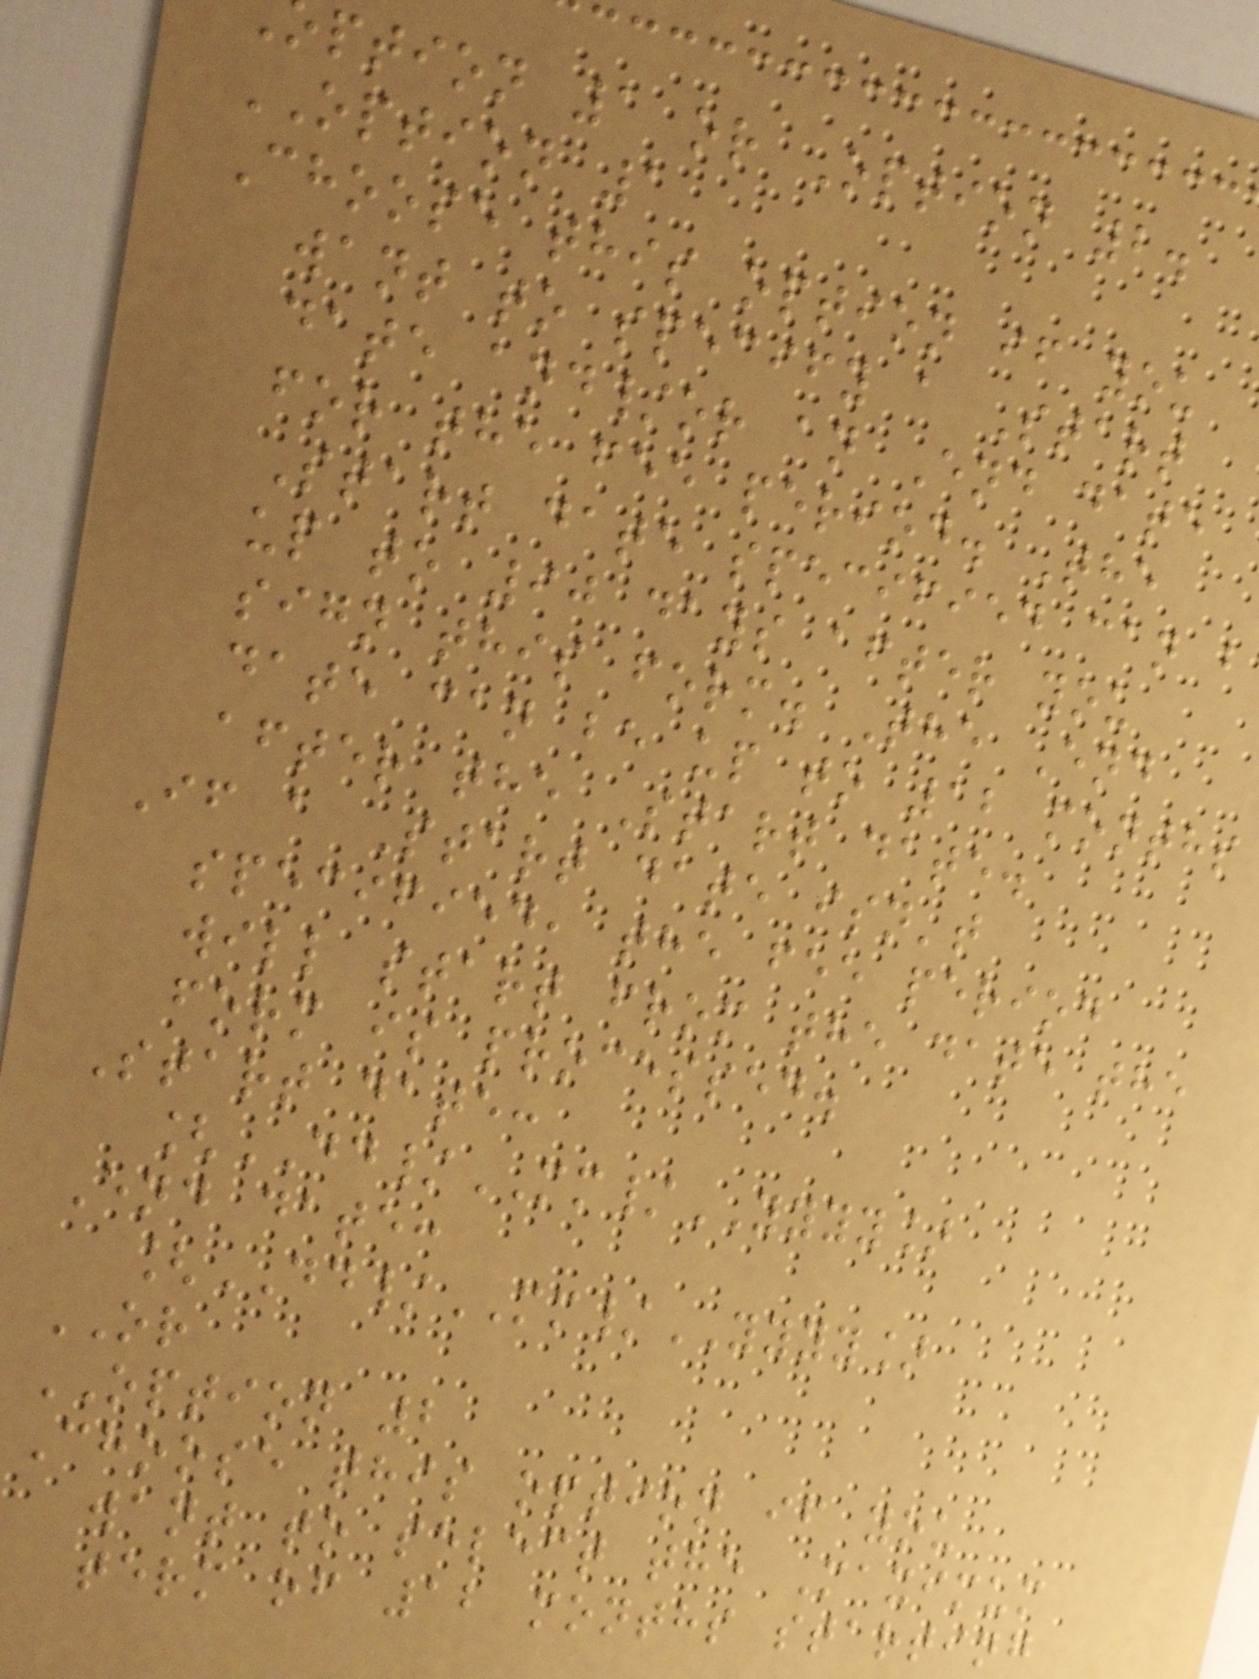ption 1 or Option 2.
OPTION 1
Choose this option if you
want to specify a Start
date and/or an End date
for the fee period. The
Start date specified can b
up to 90 days after you
sign this form. The End
date can be up to 12 months
after the Start date.
If a Start date isn't
specified, the fee period
will start from the date the
form is processed.
Start date:
[DD/MM/YYYY]
End date:
[DD/MM/YYYY]
OR
OPTION 2
Choose this option if you
want to select the Maximum
term of 12 months starting
